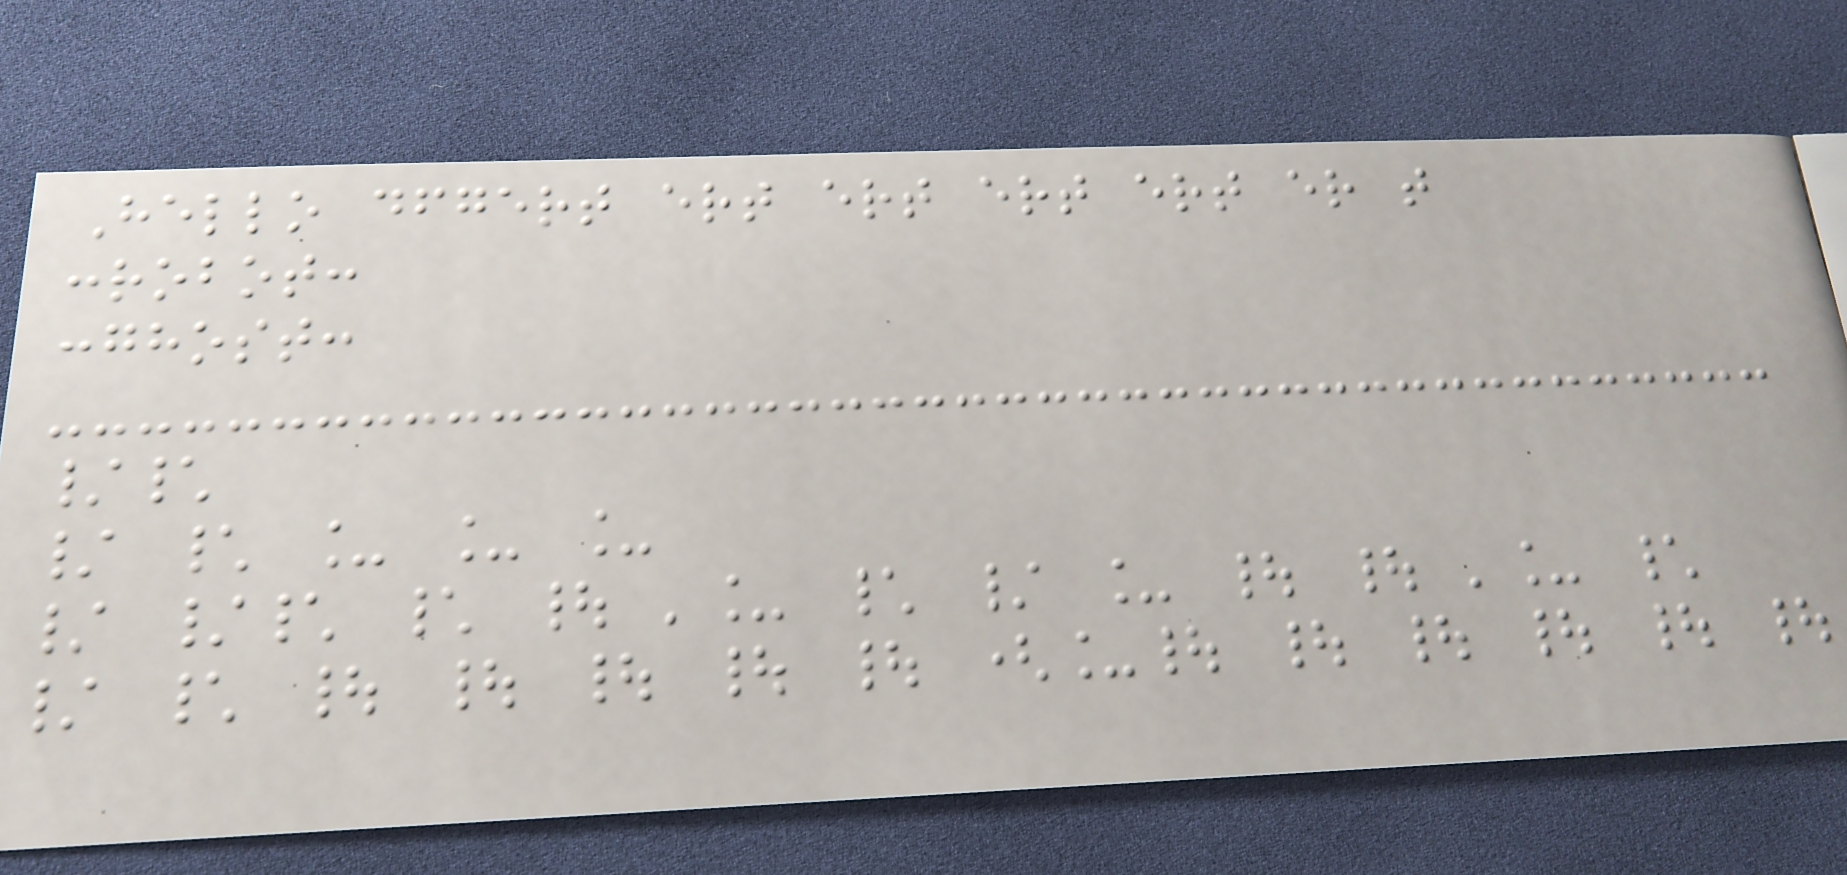Hello dfgert ert ert ert ert er t
:robot:
:ghost:
/\
/ \ _ _ _
/ /\ \ | '_ \ / _ | | '_ \
/ \ | | | | | (_| | | | | |
